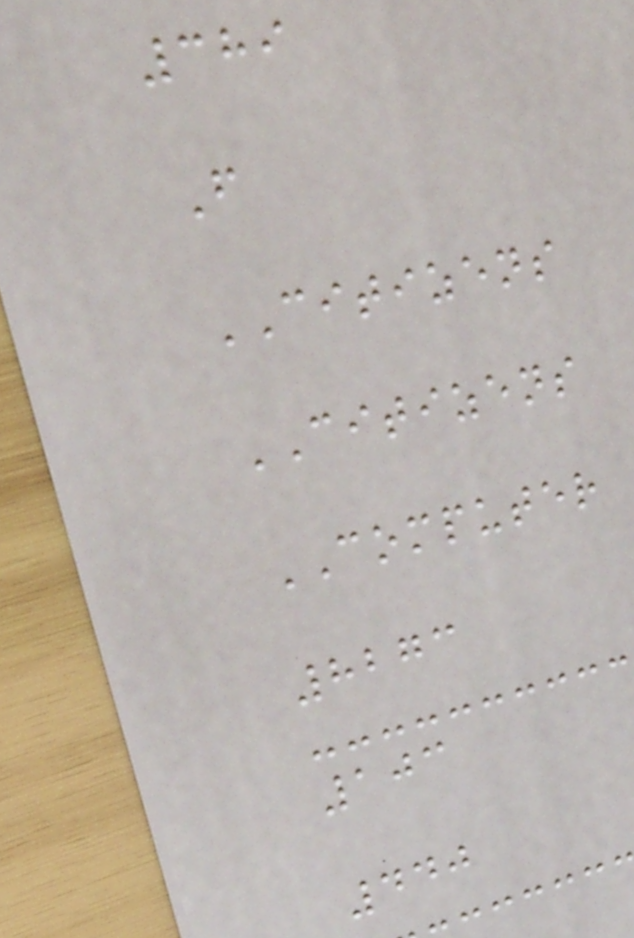389
F
CITIZENS
CITIZENS
COMPUTER
8273
103
440
